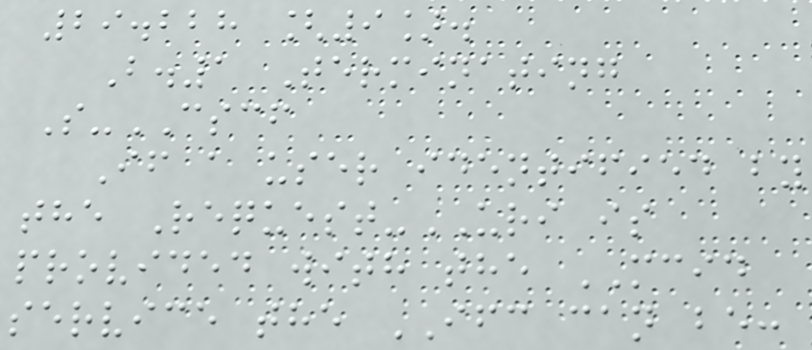29.228 [9].
B.1 Terminating
S-CSCF
If a user identified by
the Request-URI is
provided with the MCID
service the IFC can be:
